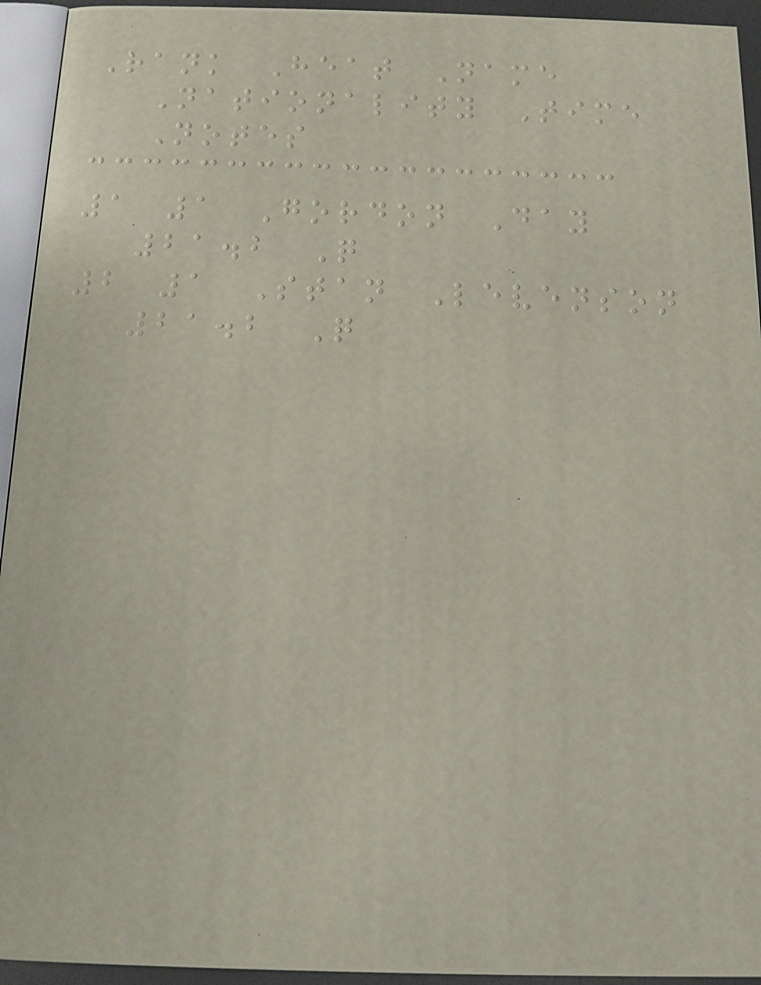Rank Heat Name
Nationality Time
Notes
1 1 Gordon Day
21.2 Q
2 1 Stan Levenson
21.2 Q
